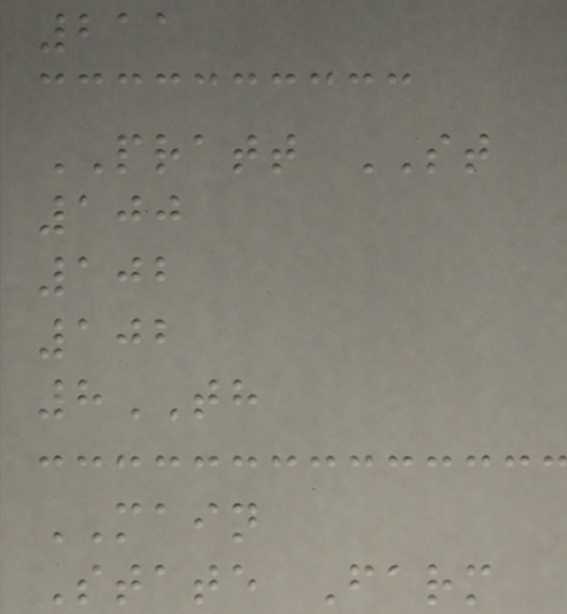211
PRATT ST
100
102
102
8TH
MAIN
State Farm
